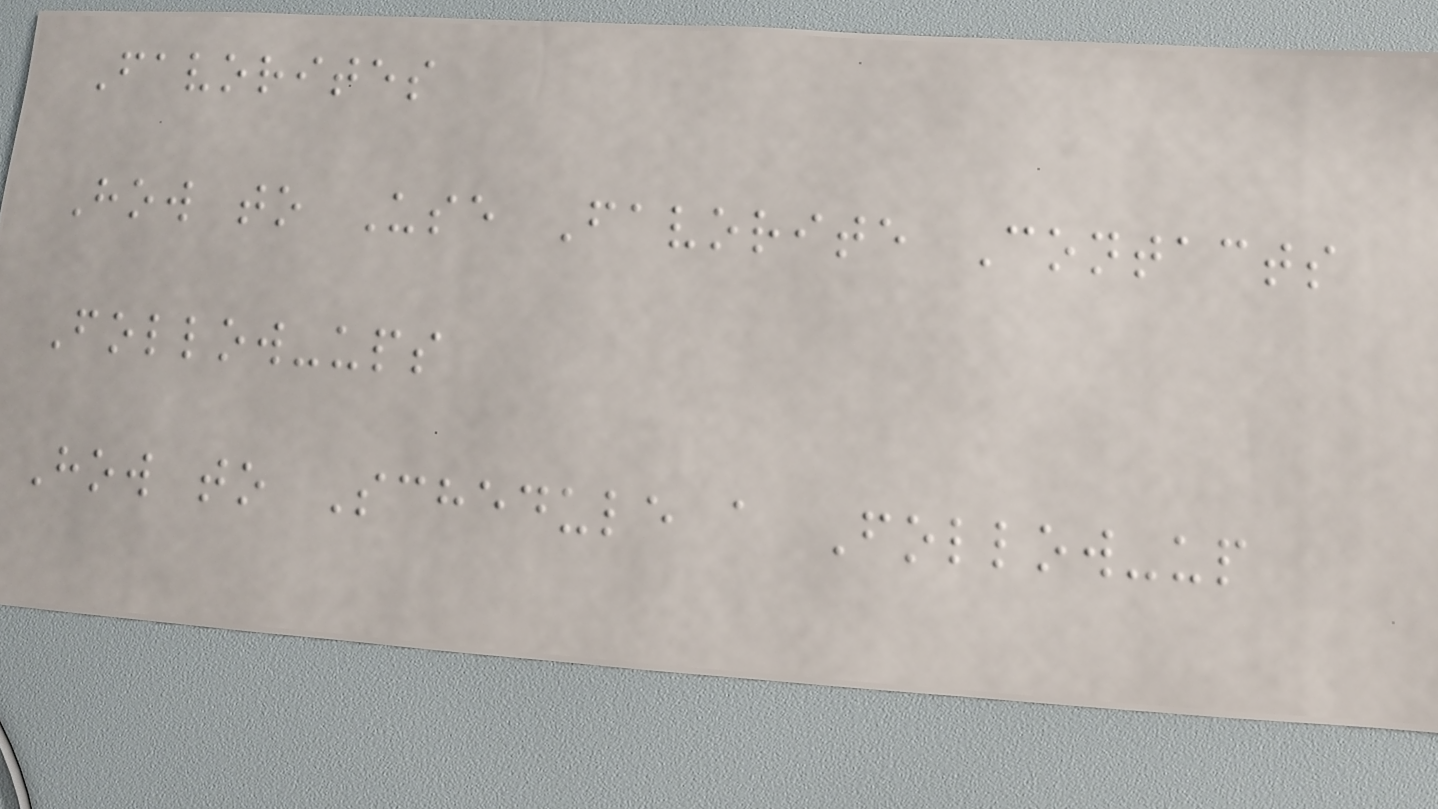Favorites
How to Use Favorite Contacts
Follow-ups
How to Schedule a Follow-up
